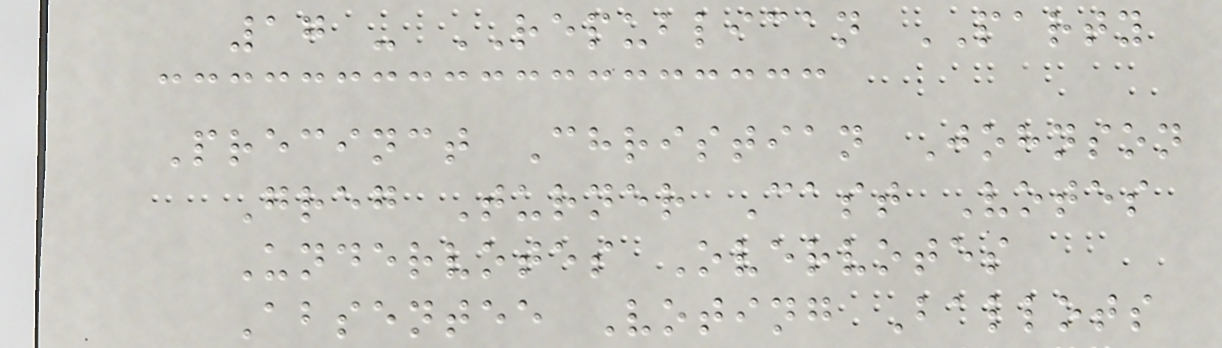17 - REPUBLICAN PARTY
Precinct Christian Johnson
Greg Turner Cast Votes
Undervotes Overvotes
Absentee Voting Ballots
